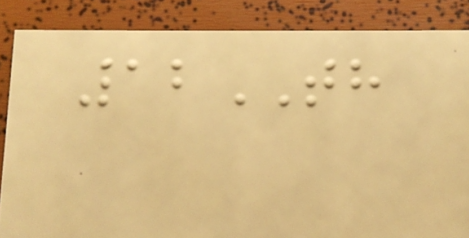12TH
